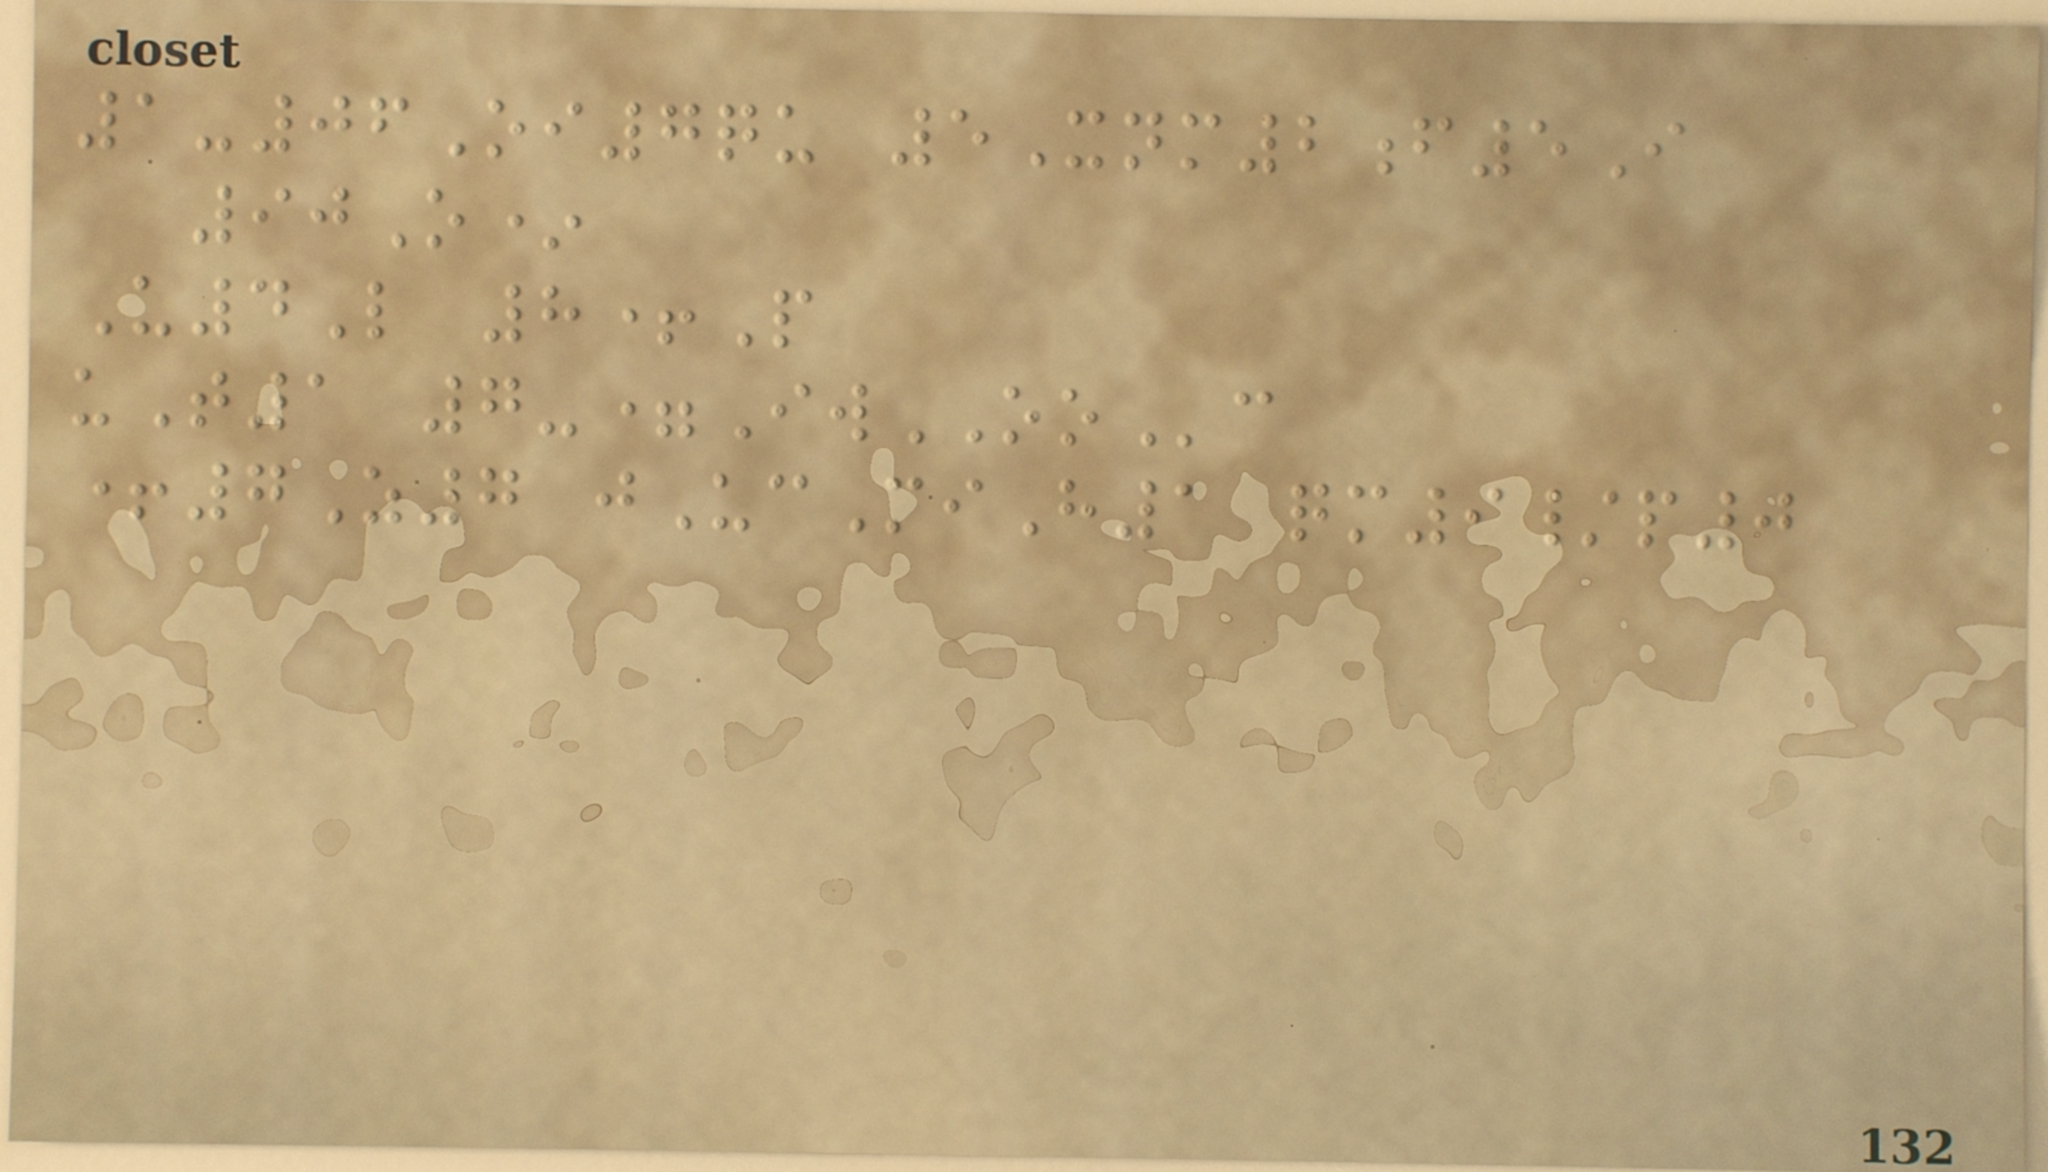1-06Oi7qu 5Xnm2f5I
90O*
U4L 8+P
uT1 7-=IwOOc
+7Z7 jUcMiH1 qm9/p0
